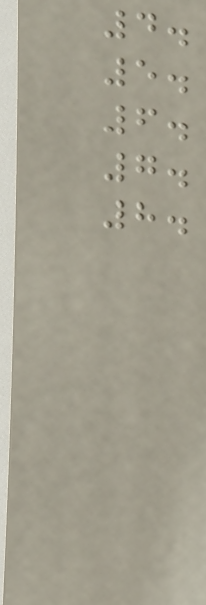4.
5.
6.
7.
8.
